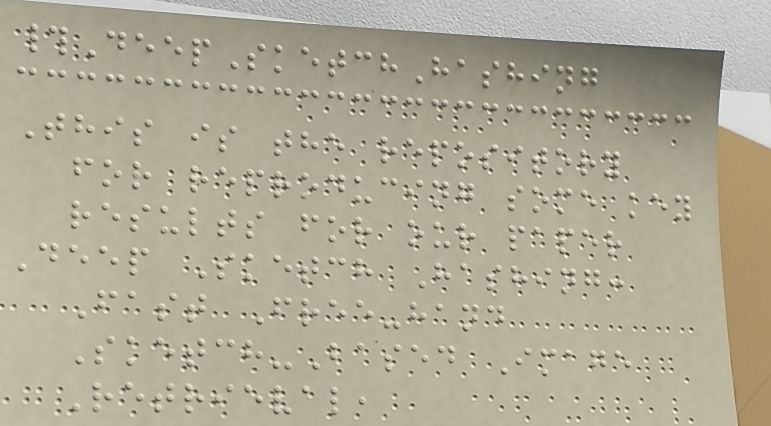#DeepSketchHashing
This is the repository
for reproducing some key
results for our paper
Deep Sketch Hashing:
Fast Free-hand
Sketch-Based Image
Retrieval,
